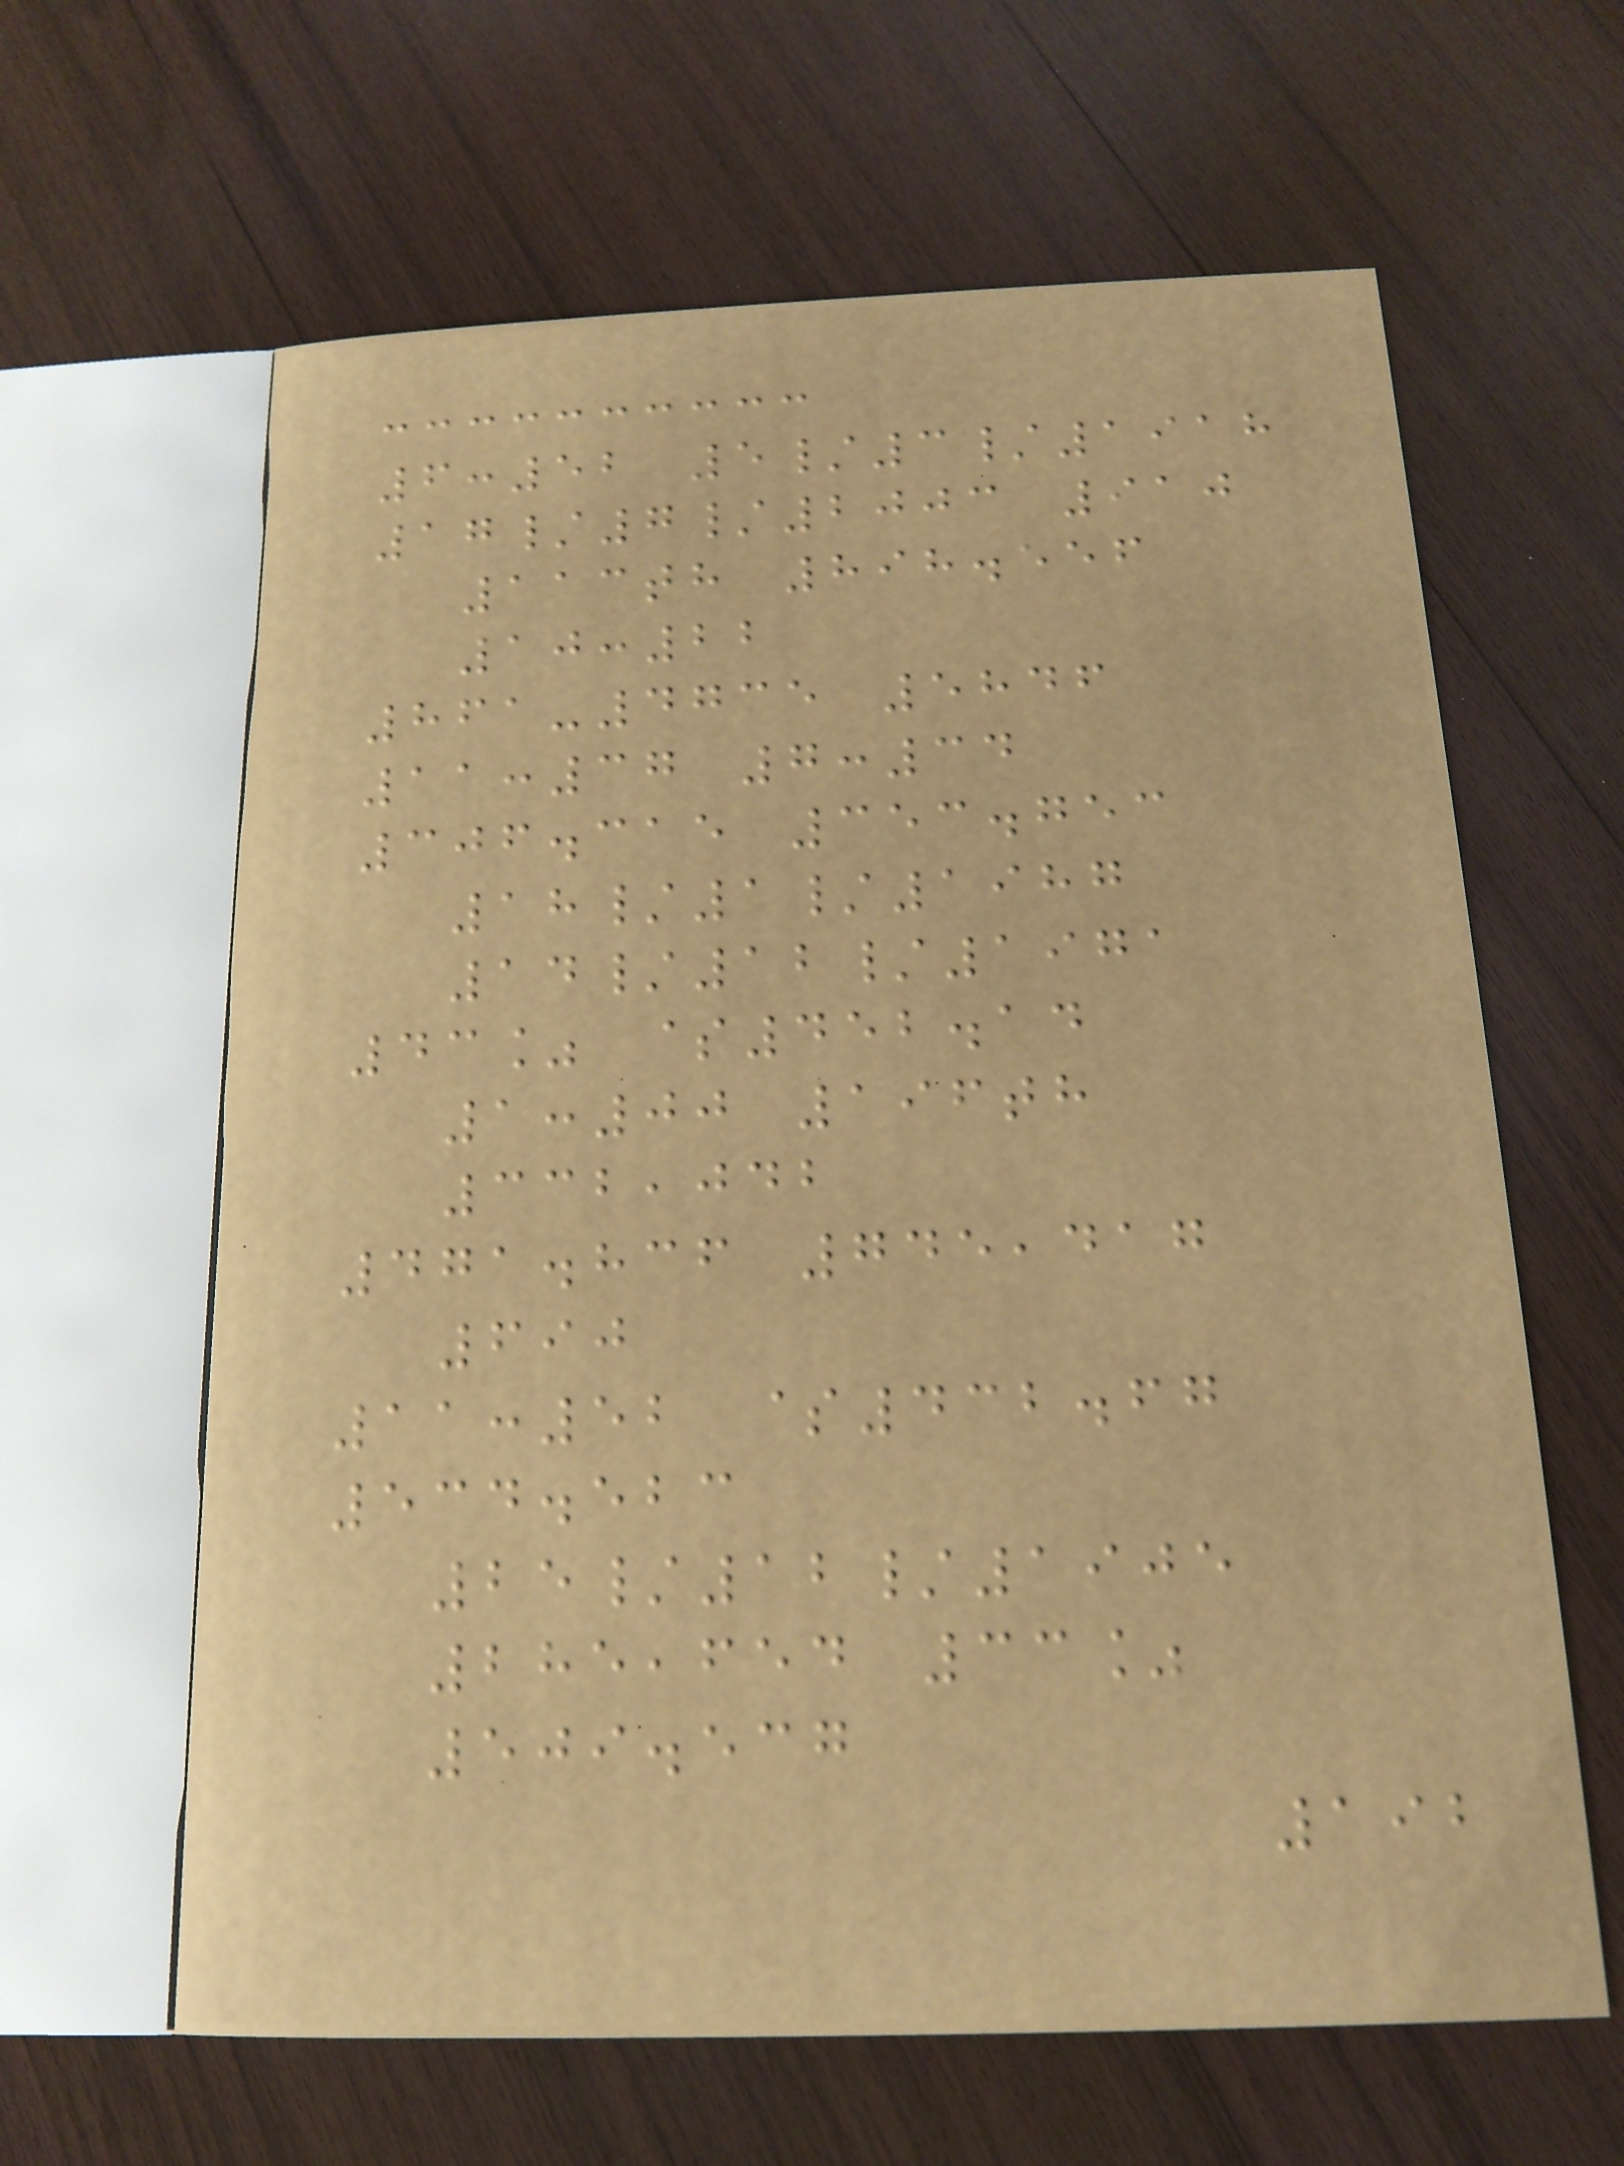6:52 5/3/1918
17/7/2003 910
113th 898.556
10:22
861-4735 5846
11:37 7:34
306.315 353.753
18/1/1987
14/12/1971
43% $452.14
1:00 196th
332,042
471.836 745,417
690
11:52 $432.67
534.523
25/12/1905
285,654 33%
509.537
192
